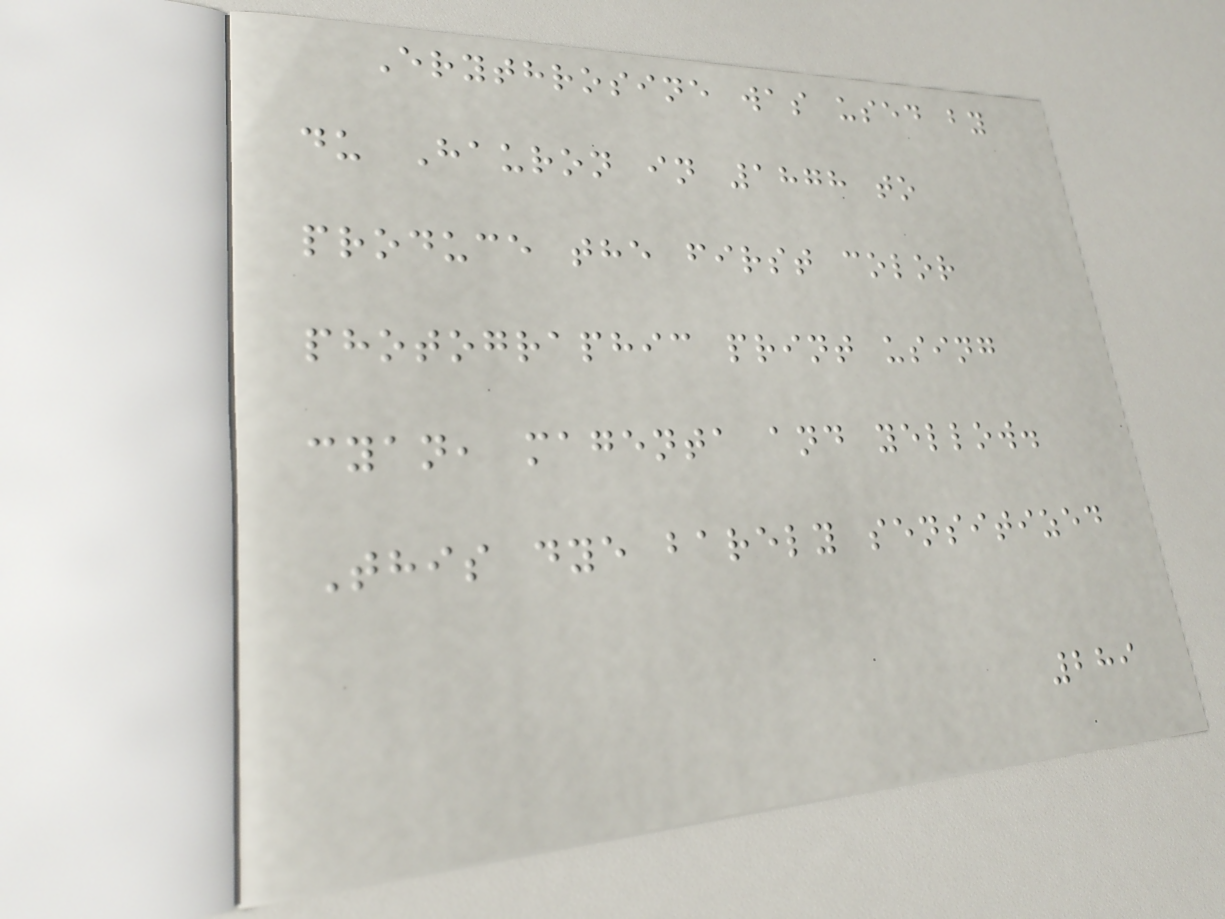Erythrosine was used by
du Hauron in 1878 to
produce the first color
photographic print using
cyan, magenta and yellow.
This dye barely sensitized
289
